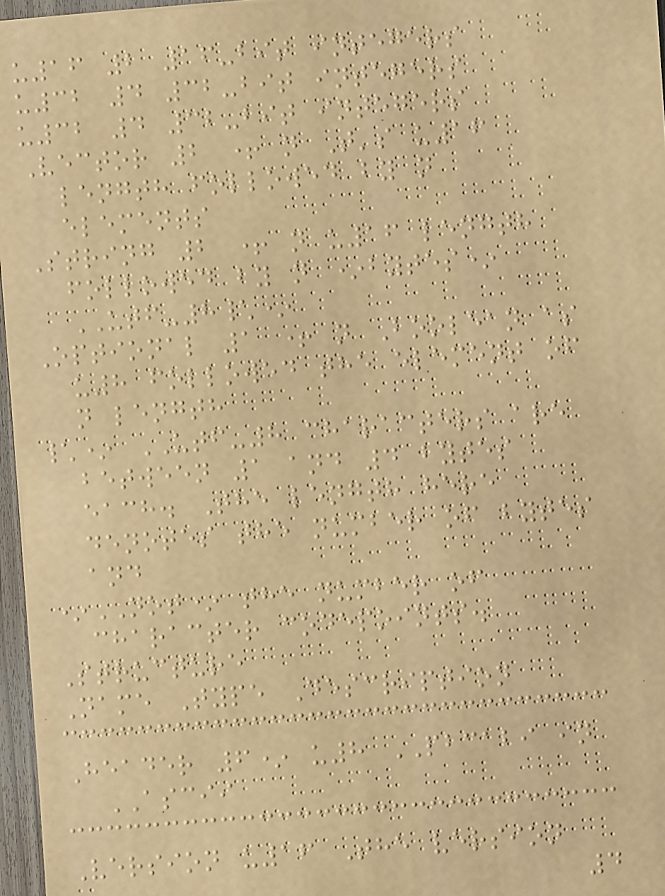u16 2 16-bit integers
u32 4 32-bit integers
u32 4 32-bit integers
Vector 2 + n T's u16
length followed by n
elements
String 2 + n u16 length
followed by n *bytes*
UTF-8\*
Optional 1 + n Boolean as
u8 followed the element of
n length
\* UTF-8 characters are
between 1 and 4 bytes
each. The length here
denotes the number of bytes
and
*NOT* the number of
character codepoints.
Structure
Name Type Description
Header 6* u8 PBCABI in
ASCII
Version u16 The version
4
